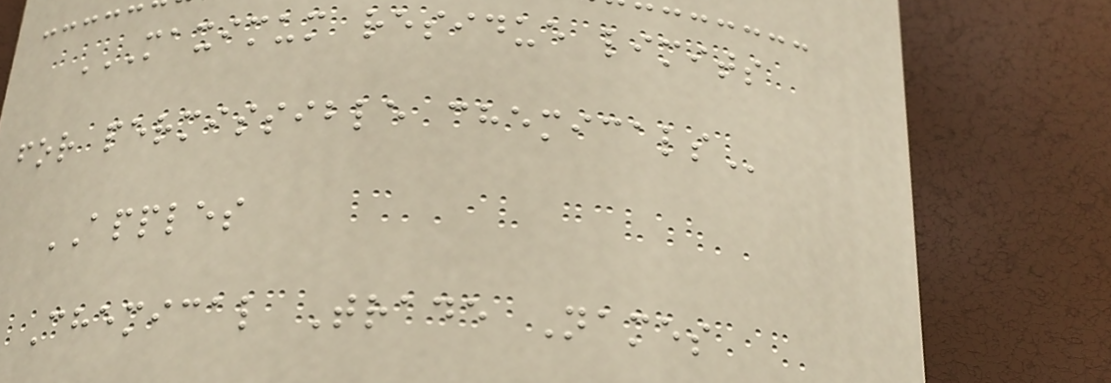MAXIMUM RESIDUE LIMITS
FOR PERMISSIBLE CHEMICALS
APPLES
Chemical Trade Names
